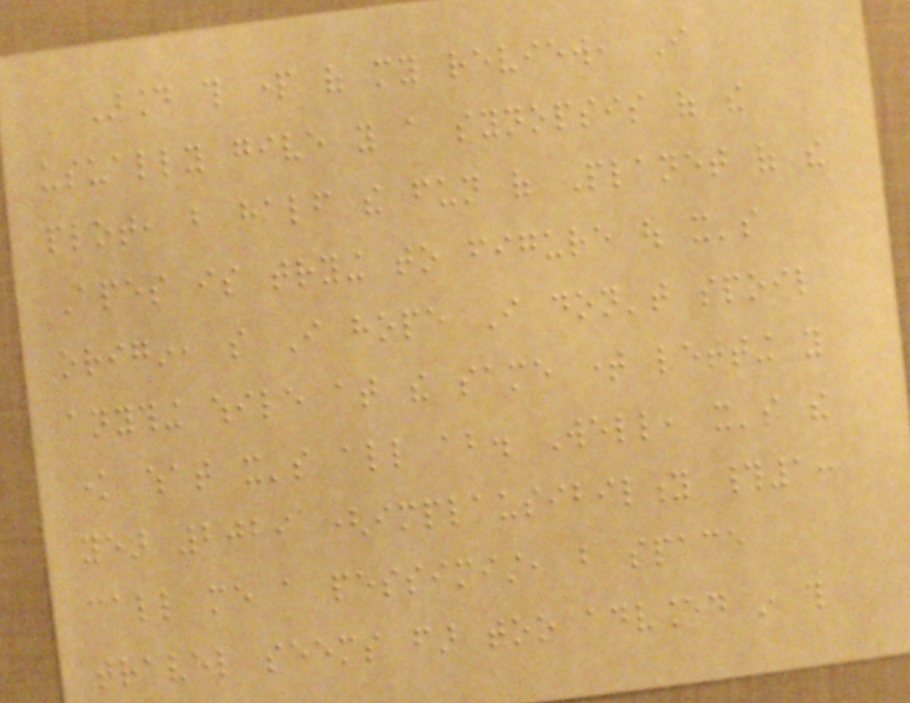Around this part of my review, I
usually give you a synopsis of the
plot, but half the fun of Planet of the
Apes is trying to figure out it's
origin, so I hope I don't spoil
anything while at the same time letting you
know what it's all about. Well, it's the
year 2029 (implausibility #1:
call me a pessimist, but space
travel seems far too advanced in this
